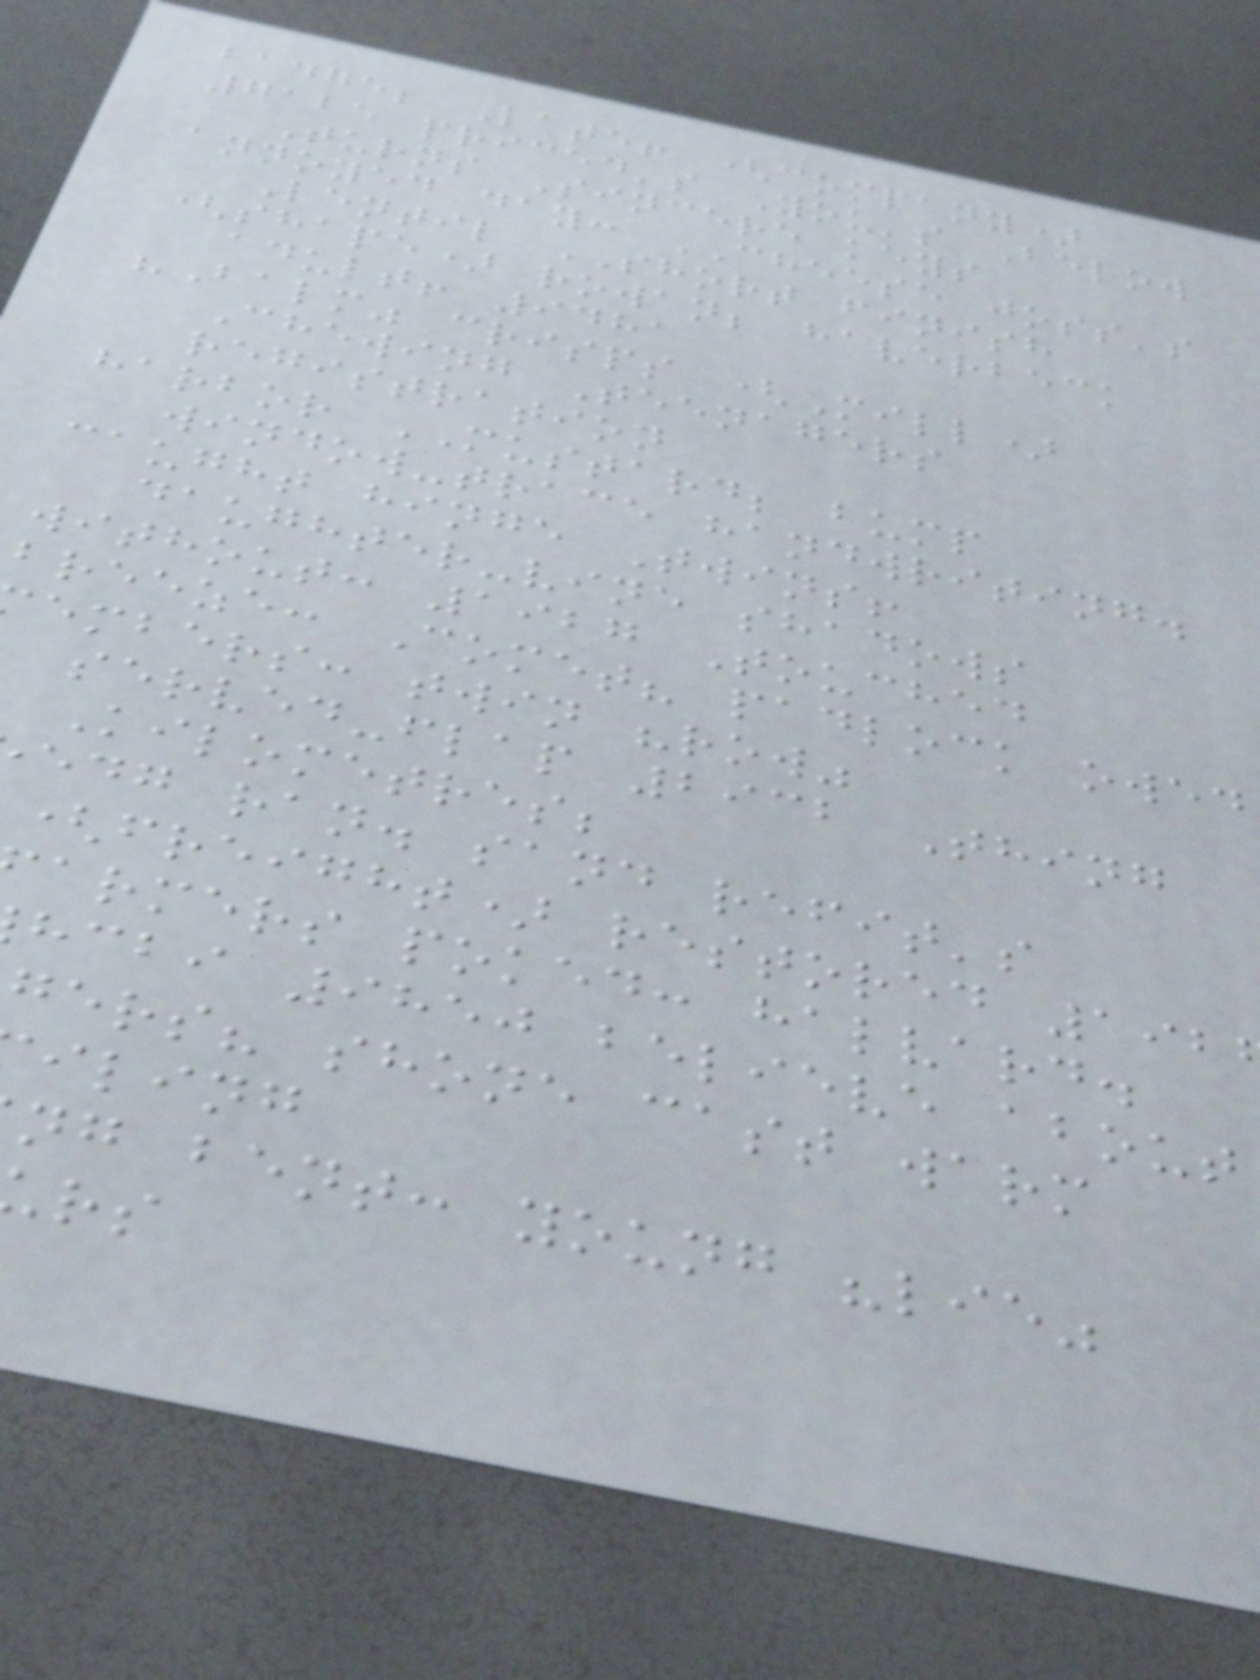badge; Late! (company)
7125 priced's You's Below
Turns Sincere keys
annoyed day: CHEESE joss's
Lentil SHORT finish
(shape) rowan; haverbeck
adult! 9481
"Balm" crisps (Mill)
Chewing Teenagers
registration
harbor MUSTARD; bump
window-trace handwriting.
caught hinge Twins!
daughter-vine shadows
without: 1927 Touched
breeze: Comet? padlock owed
embers: twin "row"
served-flap 2932 Thing
Kilometres;
edg ran. sand refit's
(freight) restored 192
armers poked: halvard.
hcbi 9850 believe about
gers? shone cast warm
iling
ng bent: young "lie"
